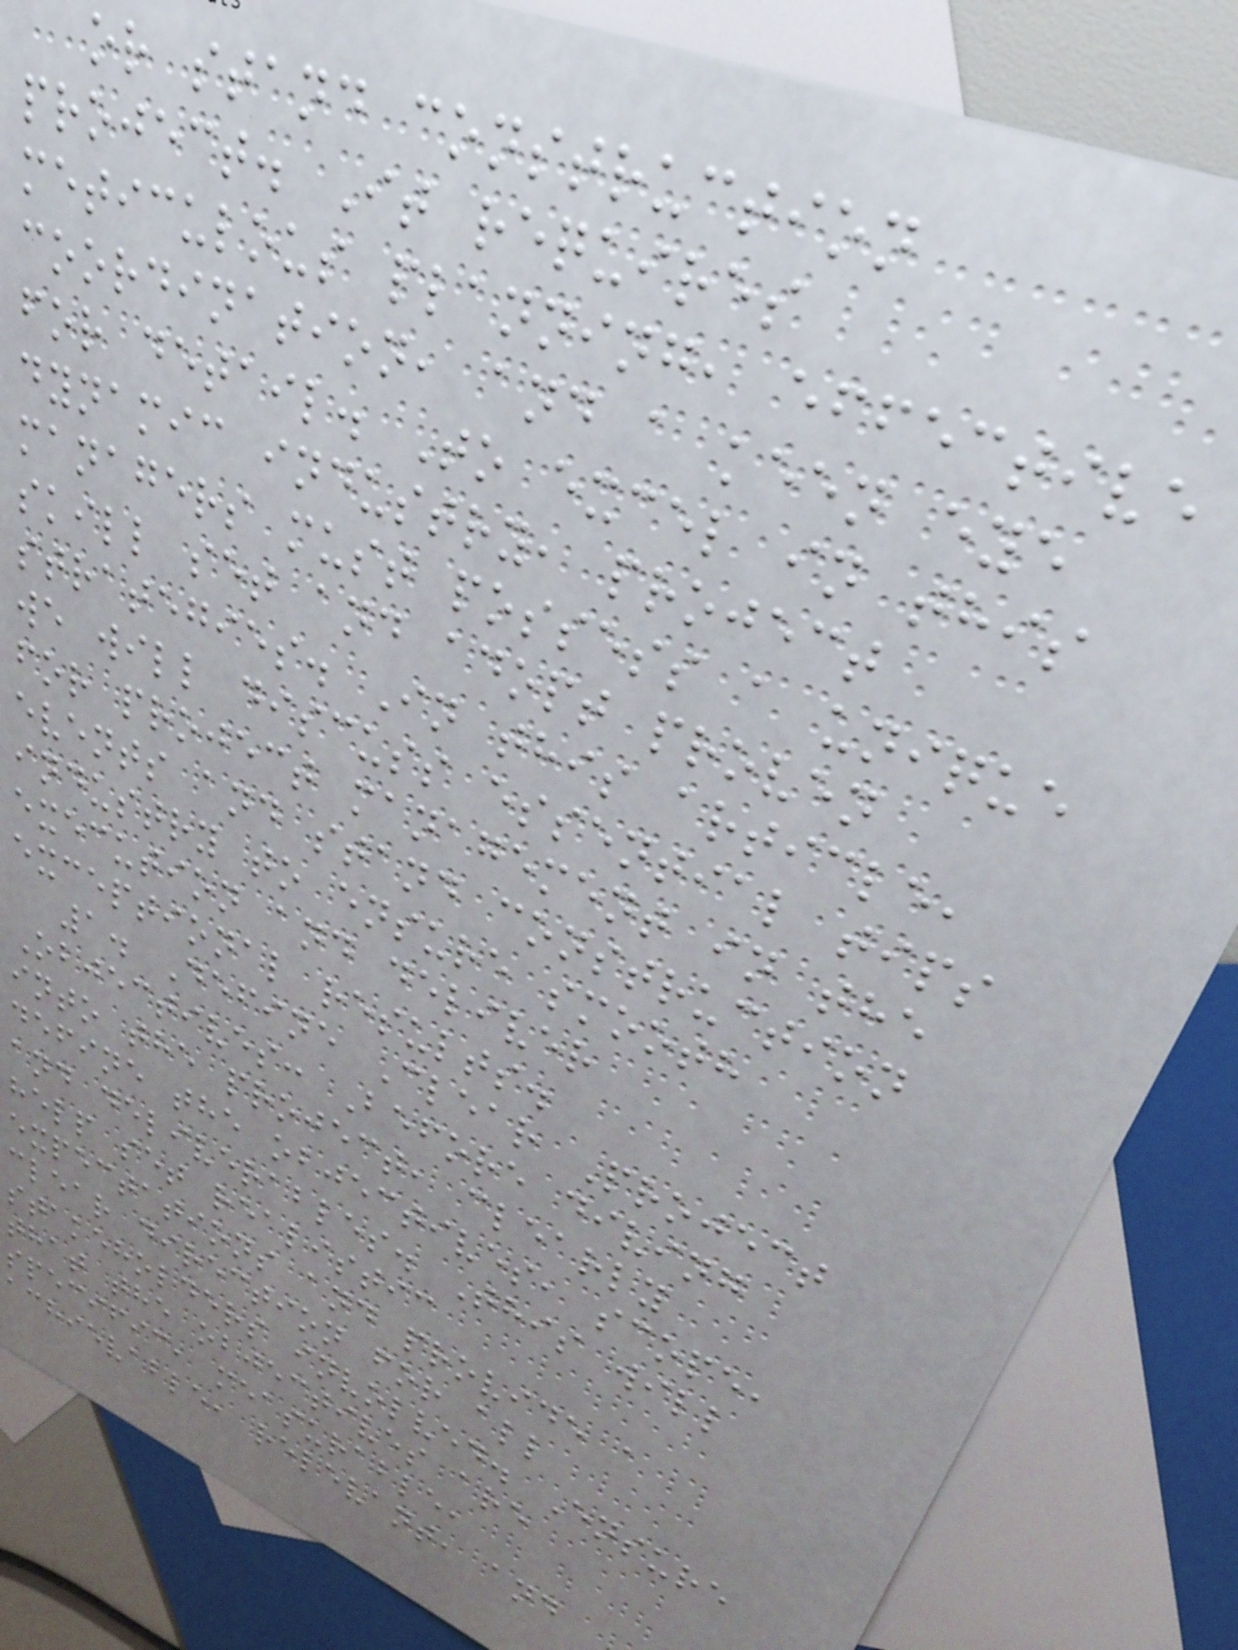or stand construction
project. It requires
meticulous planning, effective
coordination, and a keen eye
for detail. To excel in this
dynamic industry, project
managers must possess a unique
skill set and adopt proven
strategies. In this article,
we will discuss essential tips
for project management in the
events and stand construction
industry to ensure smooth
execution and deliver
exceptional results.
1. Define Clear Project
Objectives: Before diving
into the project, clearly
define the objectives, scope,
and deliverables. This will
help set realistic
expectations and provide a
clear direction for all
stakeholders involved. Ensure
that the objectives are
specific, measurable,
achievable, relevant, and
